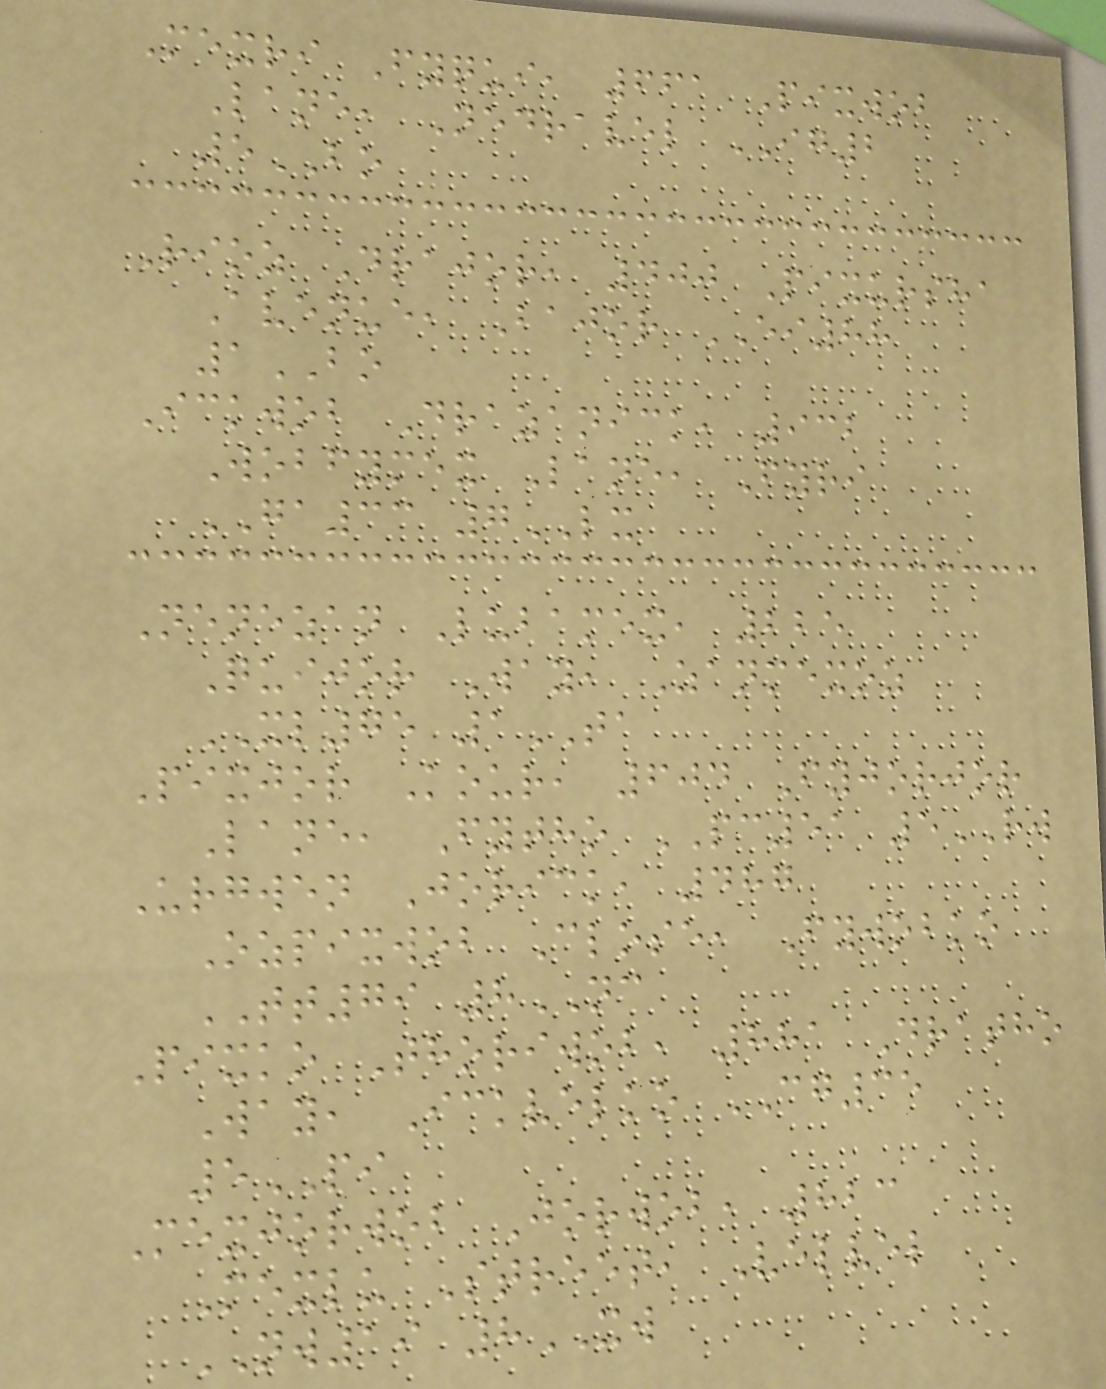Mexri Fyqui, 661 Pixwob
Lane, Nedravel IG2
5BO
Rioz Drajor, 400 Pixursha
Avenue, Bajor EI88
1BO
Ickwob Drazanick, 932
Wobfymex Lane, Fyri
GA33 7LX
Nenezan Lubamex, 225
Quijor Way, Zanmexoz
XL75 1TA
Pixjor Kour, 604 Fyjorjor
Lane, Fytho PC51 5RW
Urgwen Jorick, 487
Ozpixwob Close, Fywobko
TT79 8NC
Pixko Thoriwob, 881 Dratho
Way, Ickvelko CG35
5PI
Mexjorwob Jorwob, 823
Mexlu Street, Velvel
NW19 8XW
